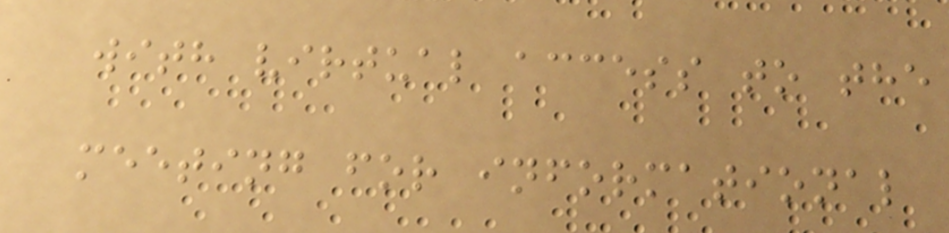with virtual access to the
meeting for informational
